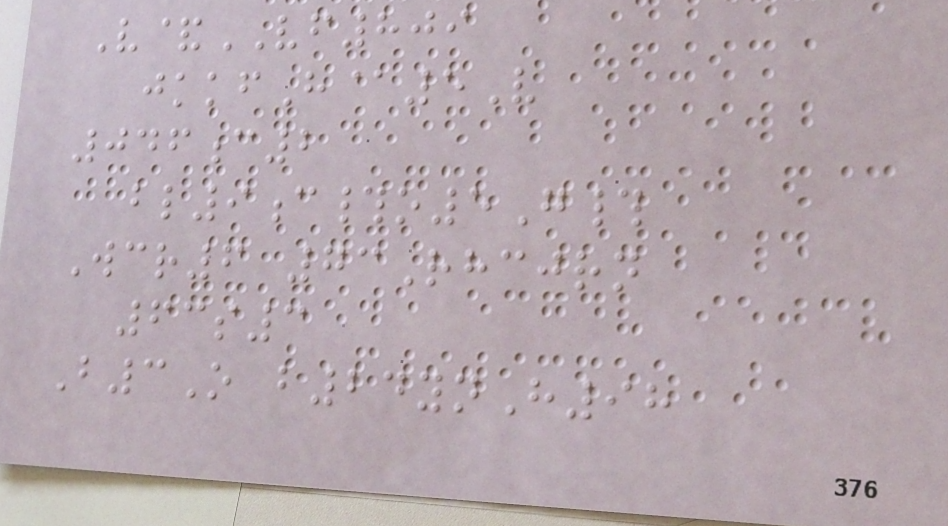V&VF809
jkkfH@5V
046c2
bl9c#o5G#
Wcr6 73Rhcjrn
63s3
B3O b24ynH98
